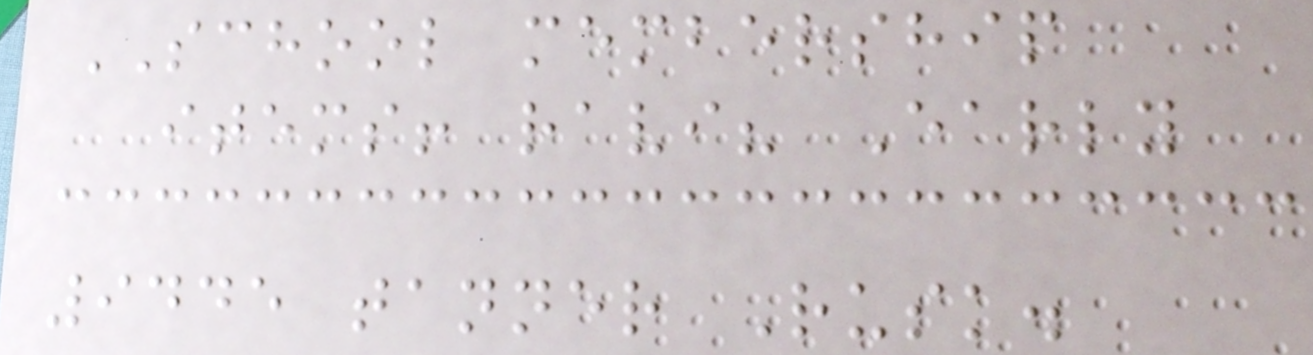SCHOOL membership
items! ravi? Early
9445 tanner Rusk.
